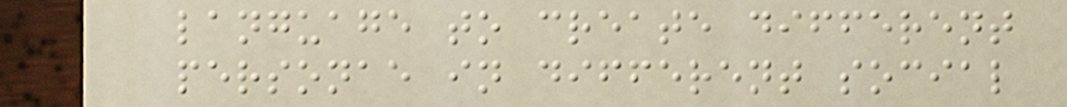language to create different
personae in different social
